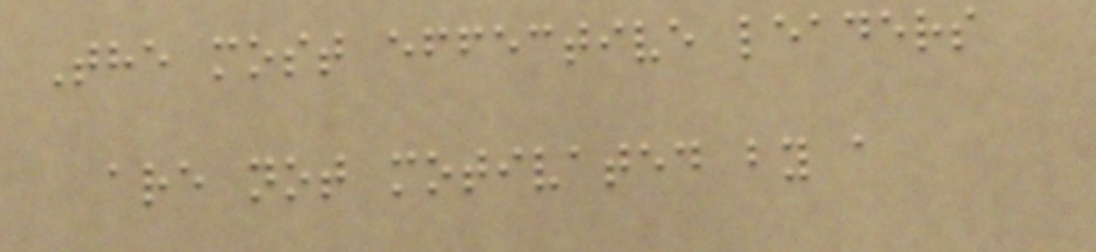The most effective leaders
are not motivated by a
